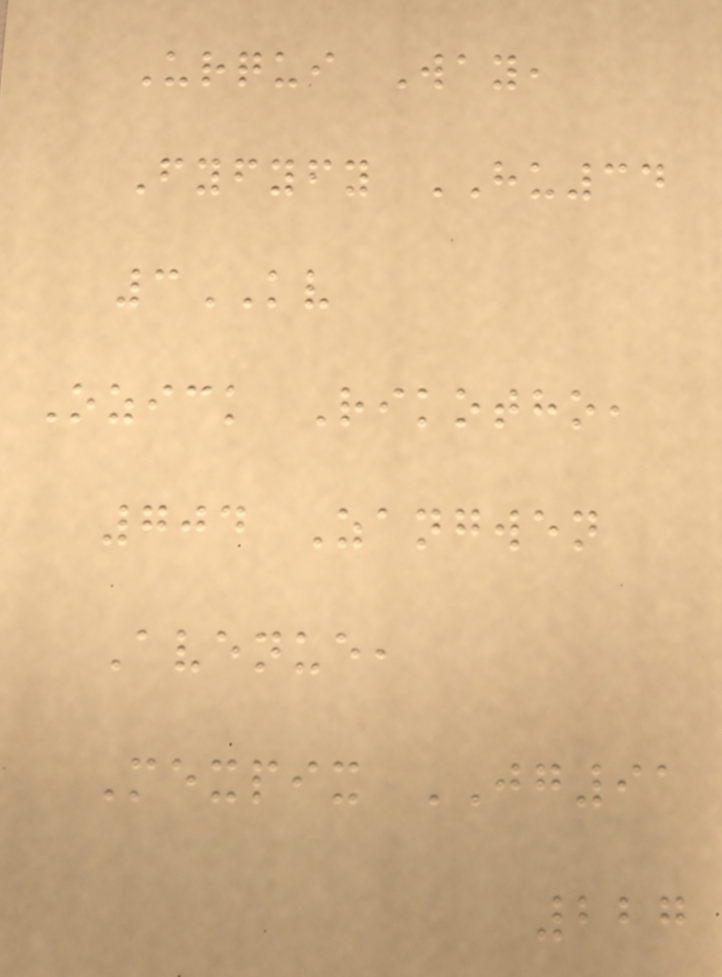Urqui Way,
Fyfyfy HU34
3KV
Ozick Rikotho,
704 Zangwen
Avenue,
Mexpix JG91
227
